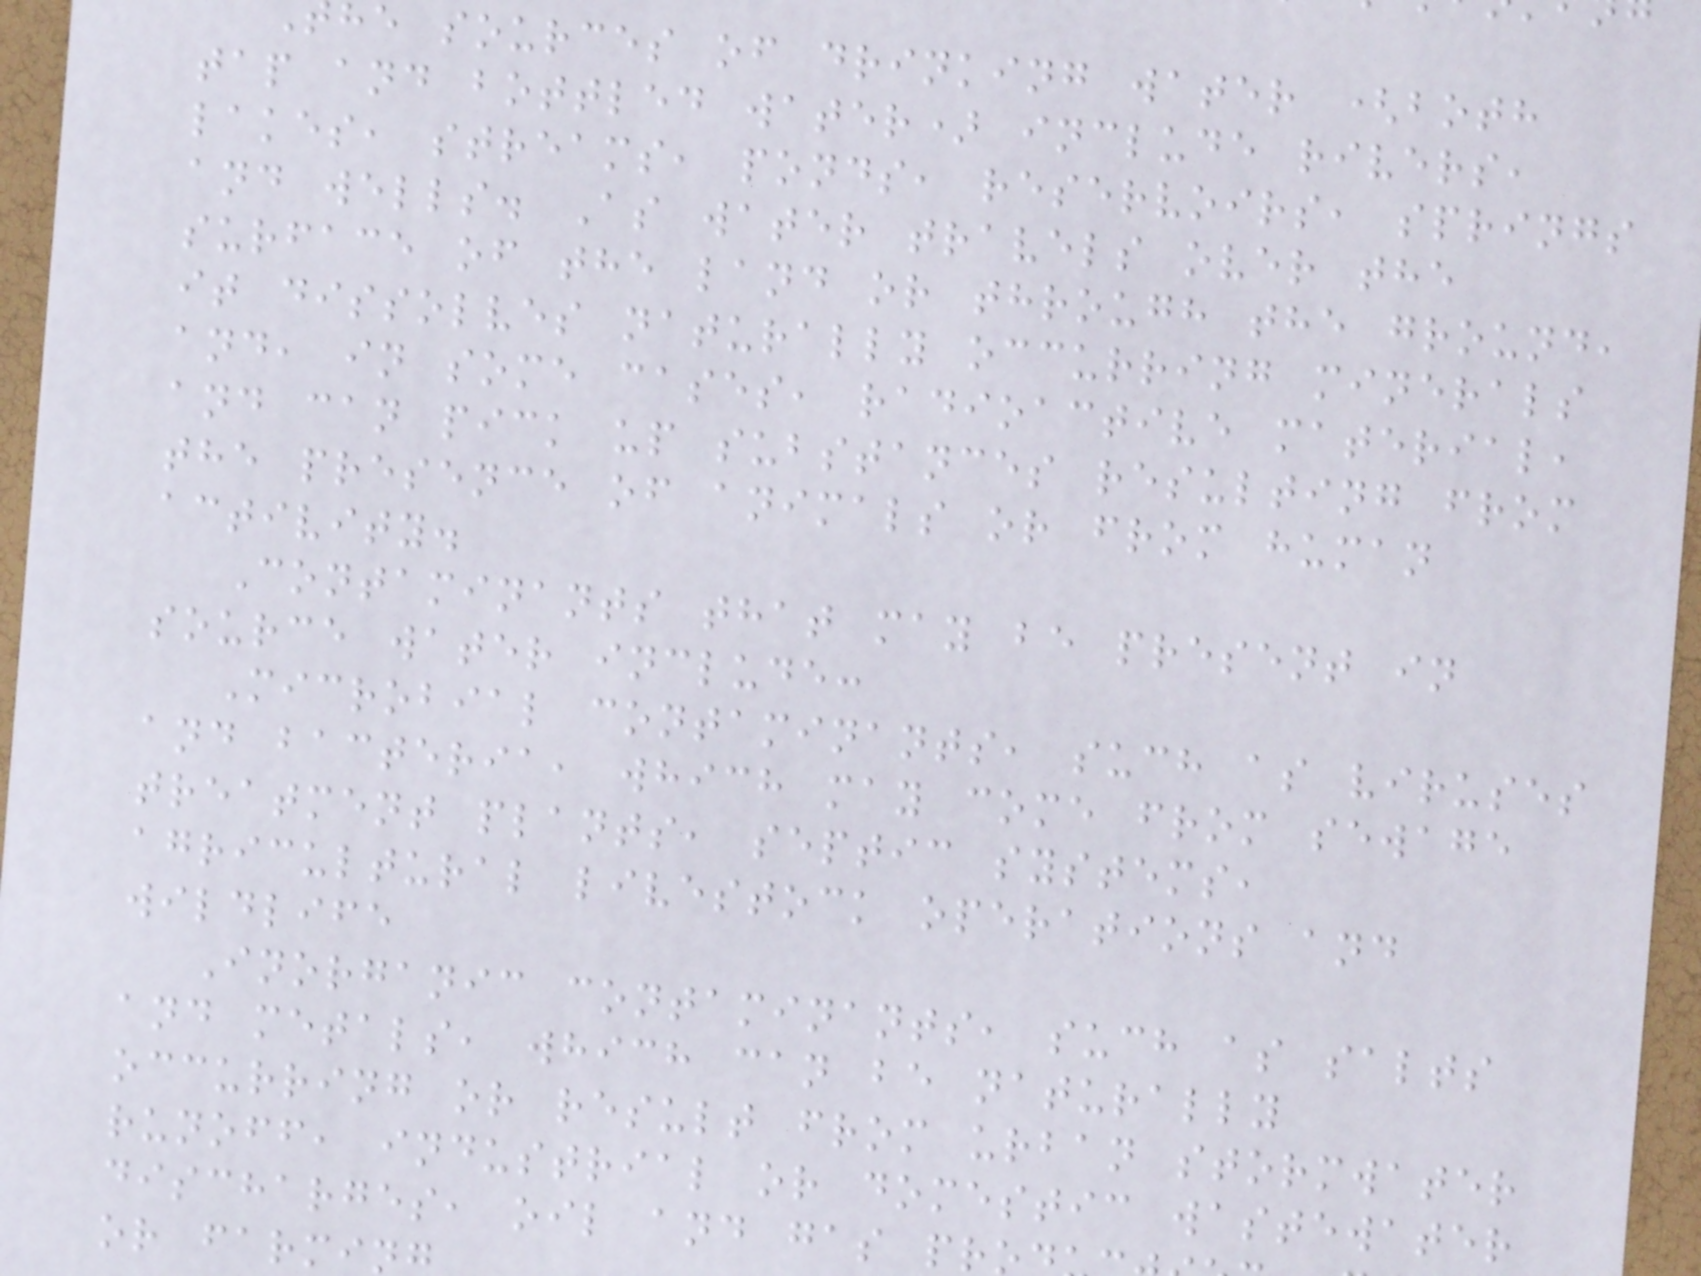he sources of drinking water (both
tap and bottled water) include rivers,
lakes, streams, ponds, reservoirs, springs
and wells. As water travels over the
surface of the land or through the ground,
it dissolves naturally occurring minerals
and, in some cases, radioactive material,
and can pick up substances resulting from
the presence of animals or from human
activity.
Contaminants that may be present in
source water include:
Microbial contaminants, such as viruses
and bacteria, which may come from sewage
treatment plants, septic systems,
agricultural livestock operations and
wildlife
Inorganic contaminants, such as salts
and metals, which can be naturally
occurring or result from urban stormwater
runoff, industrial or domestic wastewater
discharges, oil and gas pr
or farmi
